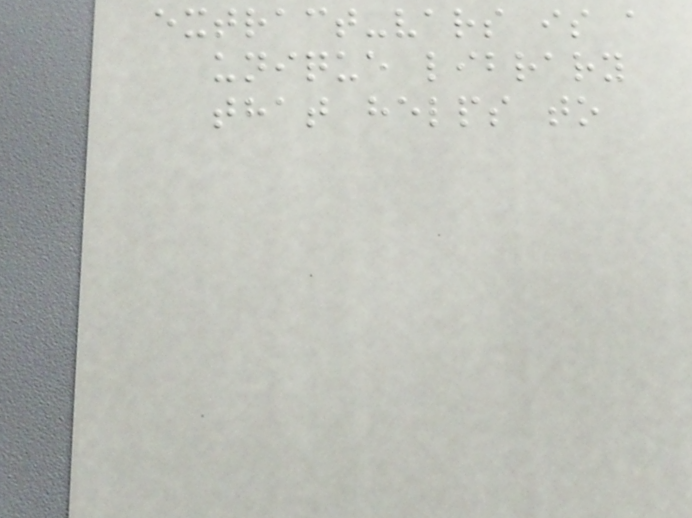extract-vars is a
unique library
that helps to
